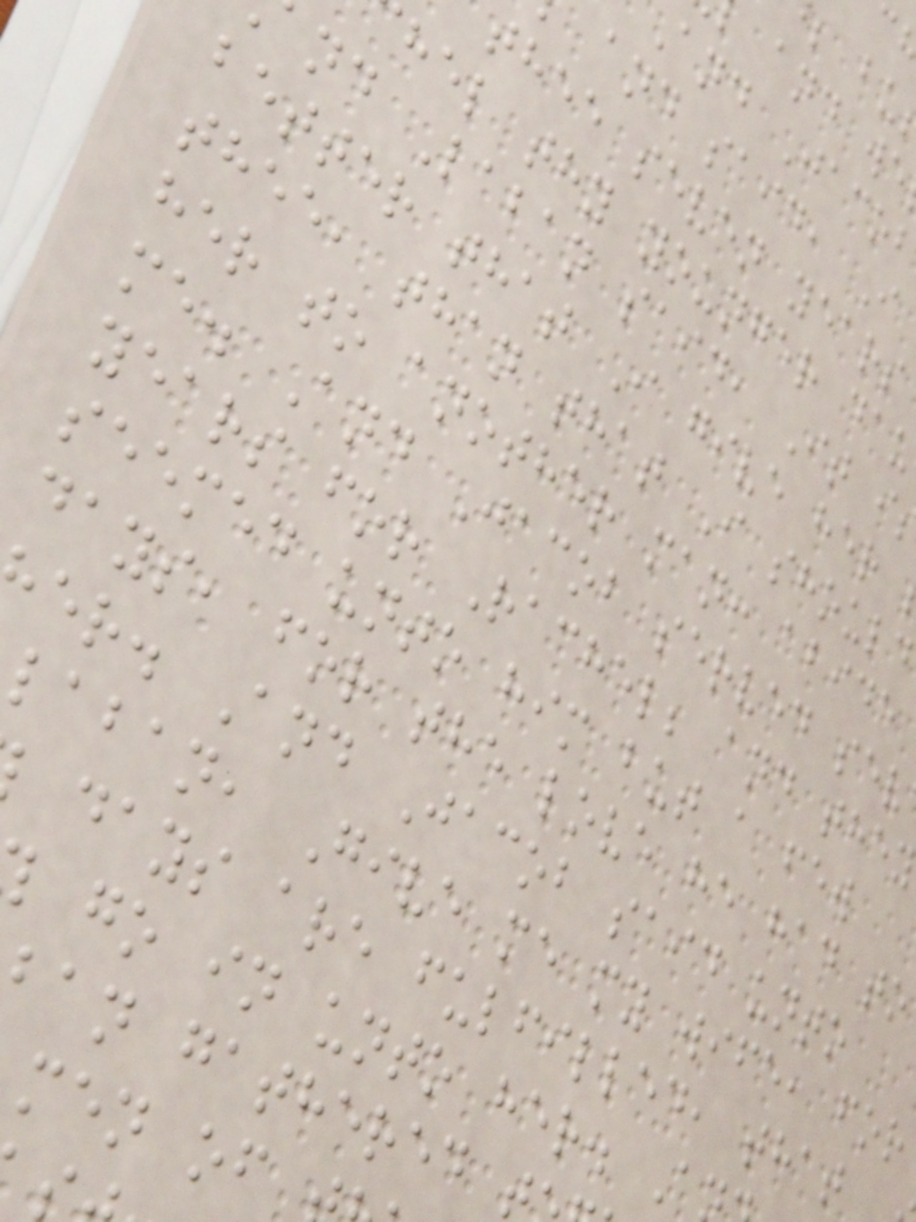and we
and Jaco
and said, I
thee seven years
hel thy younger dau
nd Laban said, It i
better that I give her
thee, than that I should
her to another man: abide
me. And Jacob served sev
years for Rachel; and the
seemed unto him but a few
days, for the love he had to
er. And Jacob said unto
laban, Give me my wife, for
days are fulfilled, that
go in unto her. A
ban gathered
